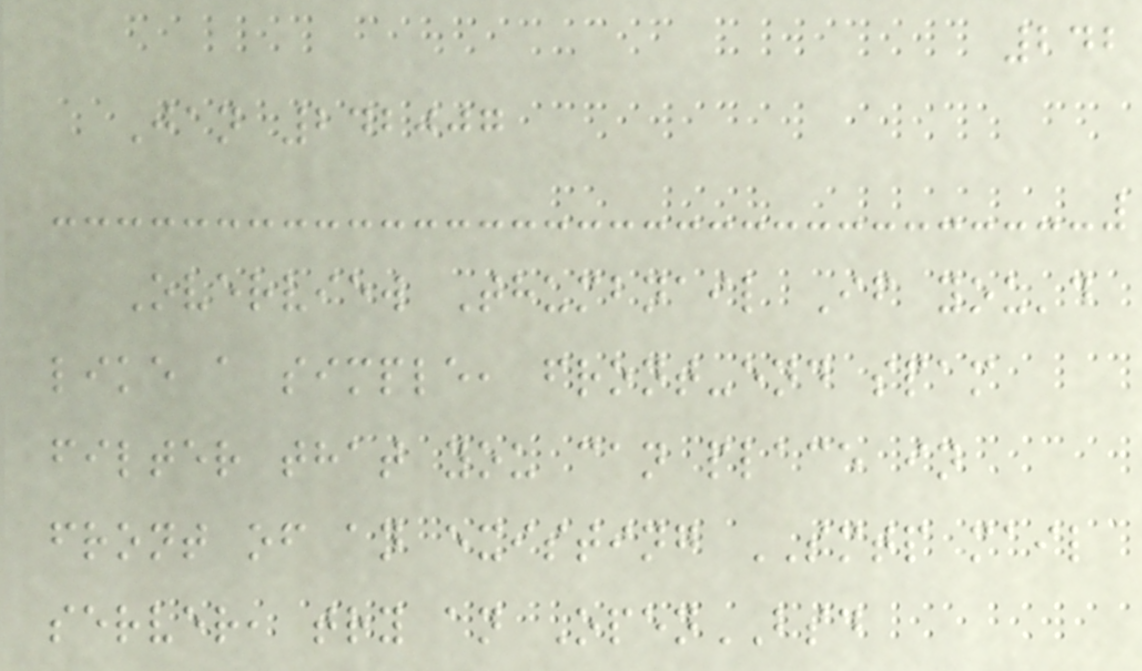242
Jan 242007
Overview Thumbnail If you'd
like a simple, front-end spam
filter that you can place in
front of an existing SMTP mail
server, try an OpenBSD
